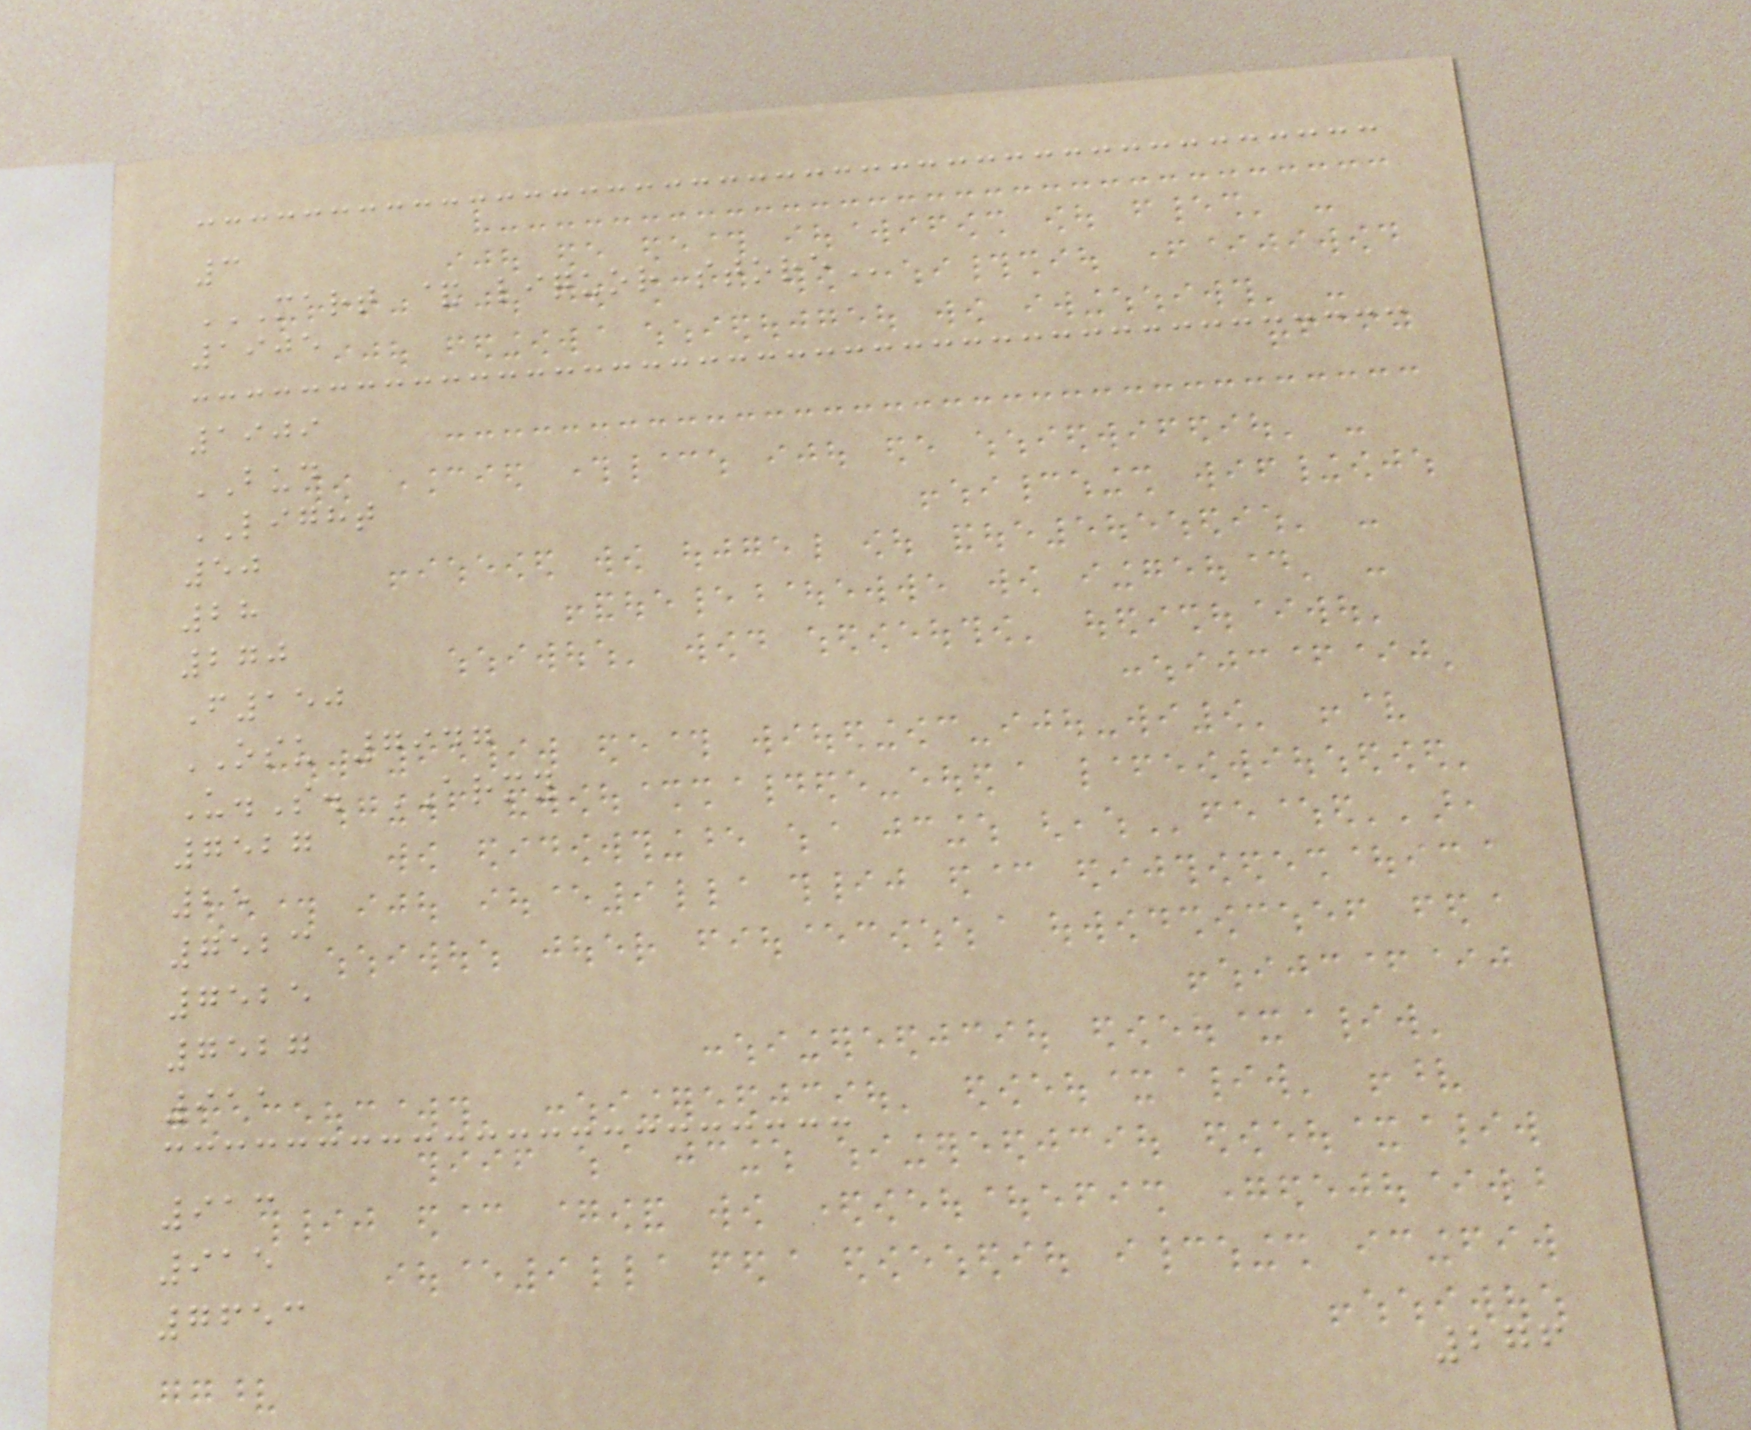3
MART & LIQUOR STORE
1905
1909
BUD
LIGHT
50
28
270
F150
OSU 7947
U.S. ARMY
7527
25
7523
7525
7527
911
913
915
7653
276
